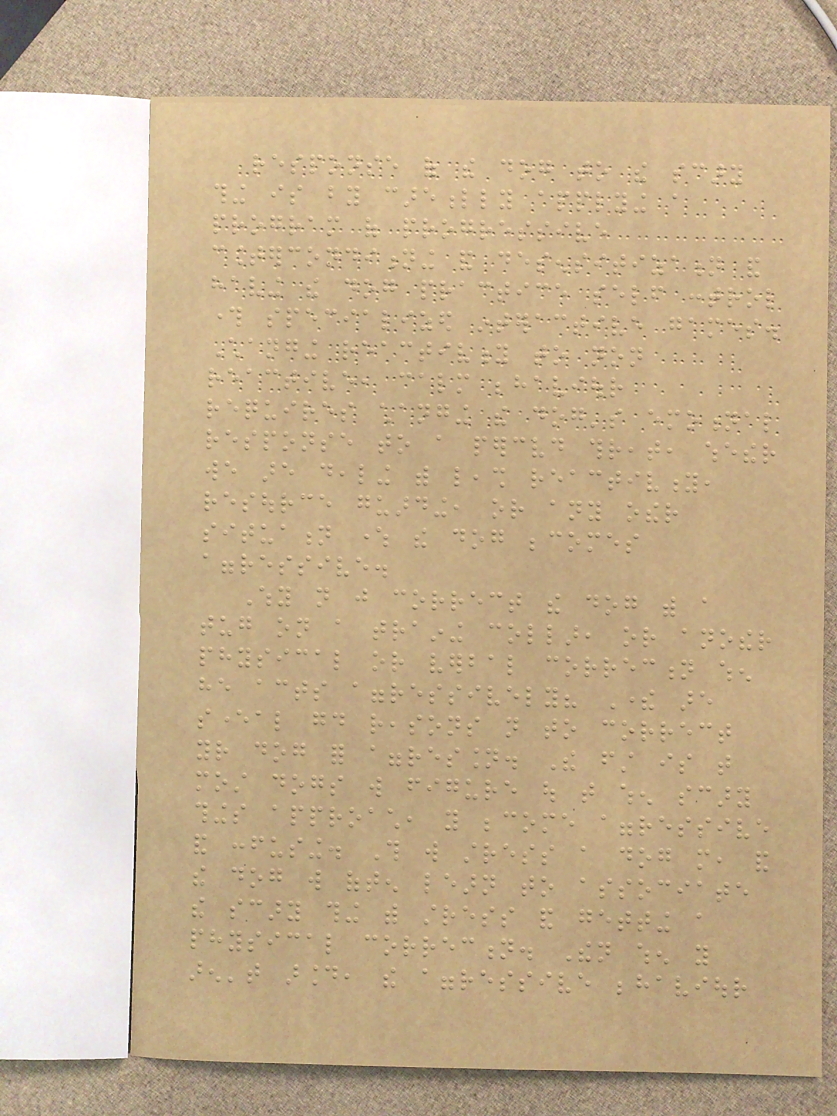response of the dog to the scary
thing is by carefully applying a
program of progressive
counterconditioning and desensitization and
having the dog practice self control
through specialized interactive games.
Changing reactivity to non
reactive, calm behaviour
requires changing the dog's emotional
response to a perceived threat, whether
we are dealing with leash reactivity,
resource guarding, or any other
situation where the dog becomes
aggressive.
Why not just correct the dog with a
tug on a training collar, or another
physical or verbal correction when
he acts aggressively? There are
several good reasons not to correct
your dog for aggression. The first is that
most dogs will figure out that when scary
things approach, you become aggressive
and confusing. This will stress a dog more, and
the dog will often learn to associate
the scary thing with stress and getting a
physical correction. Then when you
aren't around, the aggressive behaviour
